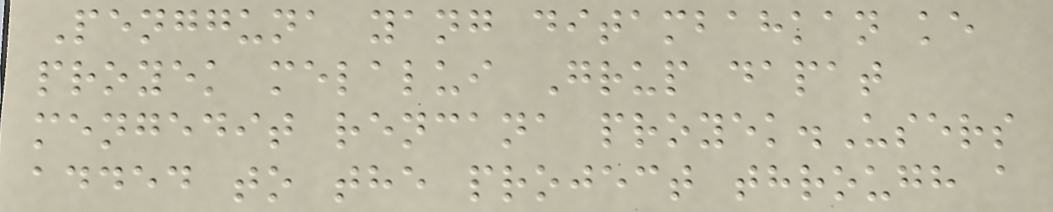Pengguna yang ditambahkan ke
proyek melalui Grup dapat
mengedit rencana proyek.Users
added to the project through a
